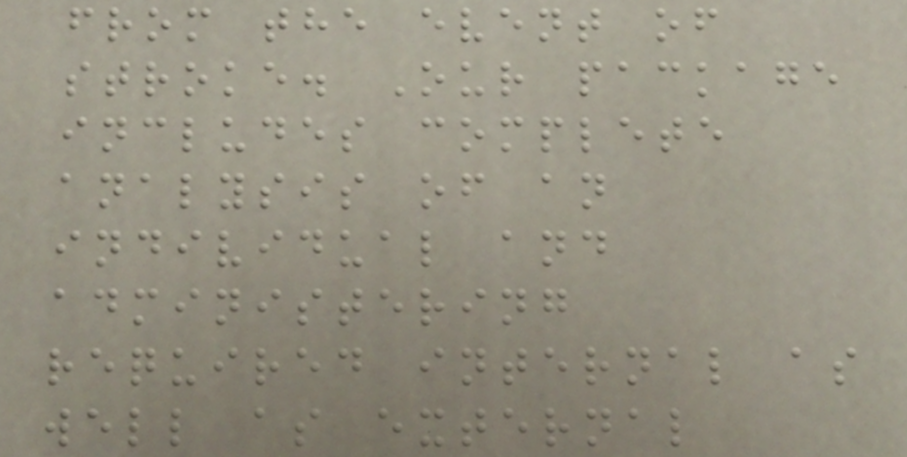from the event of
stroke. Our package
includes complete
analysis of an
individual and
administering
required internal as
well as external
